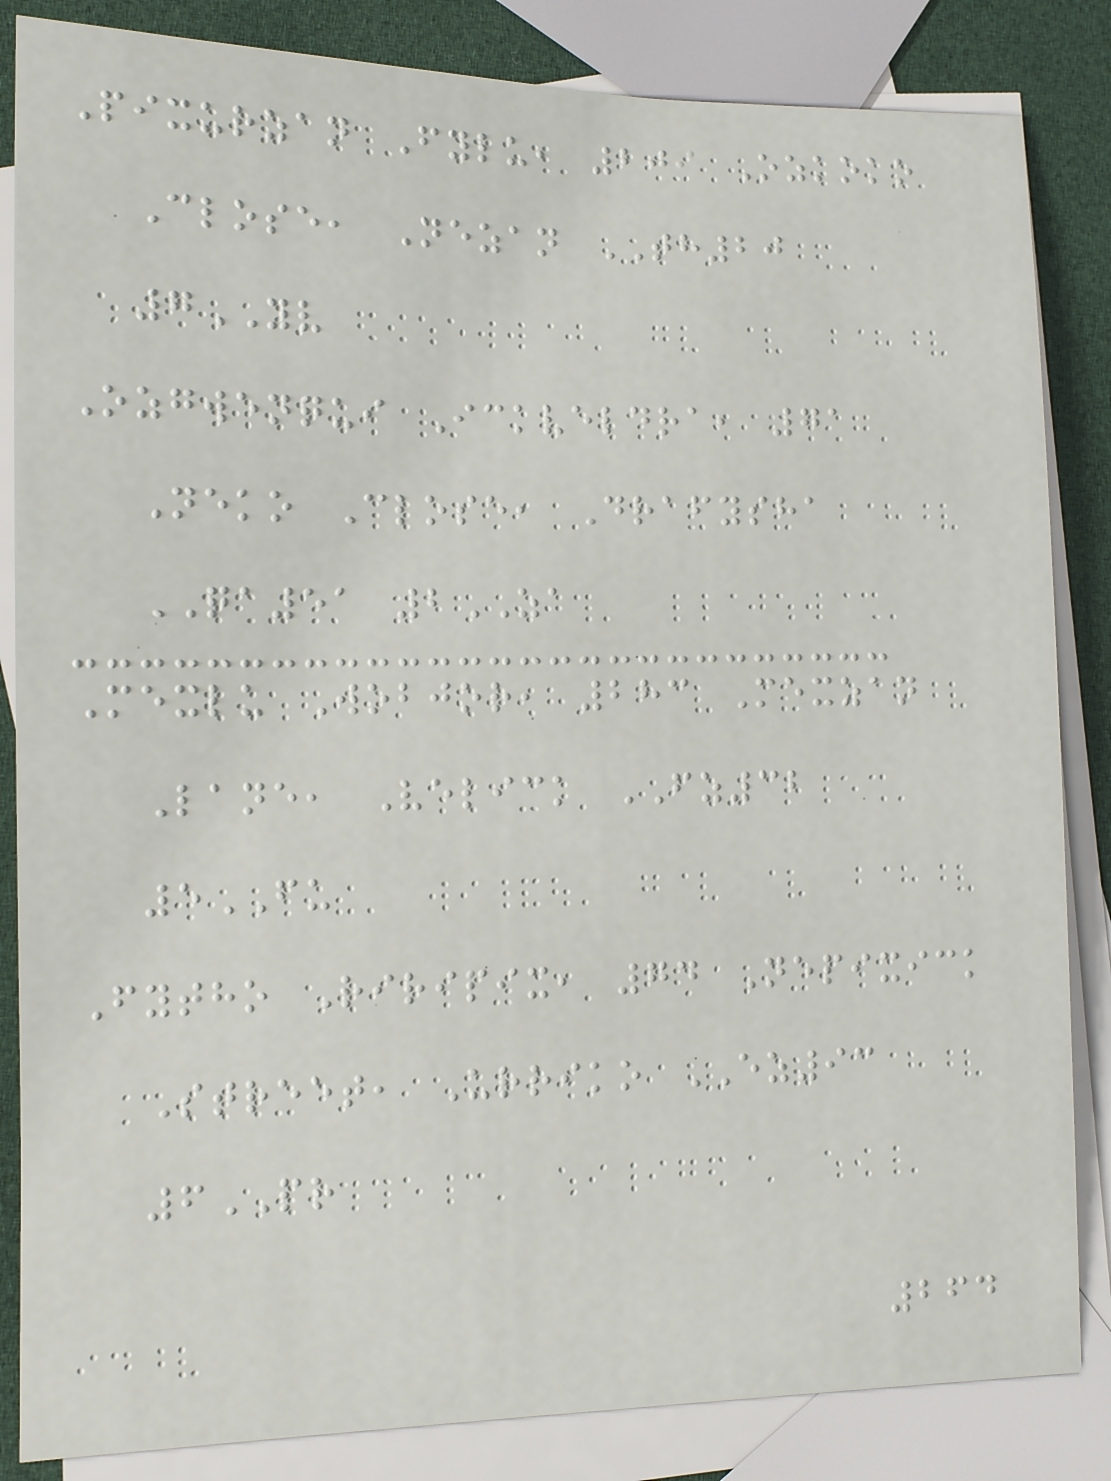Pixurzan Fylu, 209 Ozkoko
Close, Nezan TH20
7YV
Ozgwenqui Ickveldra, 71
Neko Close, Drafysha
QA51 2ZA
Mexlu Wobjor, 283 Mexzan
Lane, Velick FZ32
5FU
Fytho Riripix, 74 Nepixick
Street, Urriko EZ93
6PR
264
